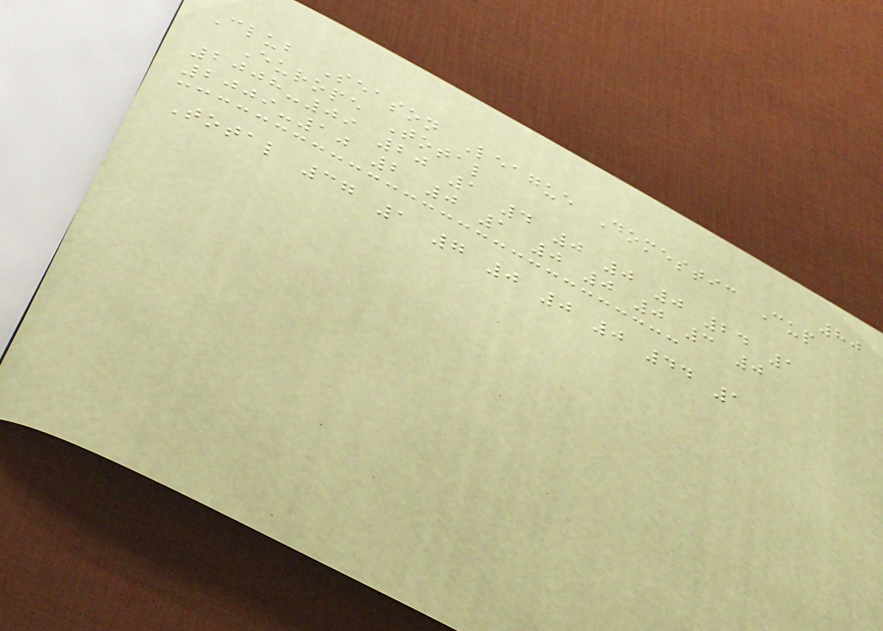80
Club Season League Domestic Cup
Europe Total
2008-09 20 1 4 0 0 0 24 1
2009-10 2 0 1 0 0 0 3 0
Total 37 1 7 0 0 0 44 1
